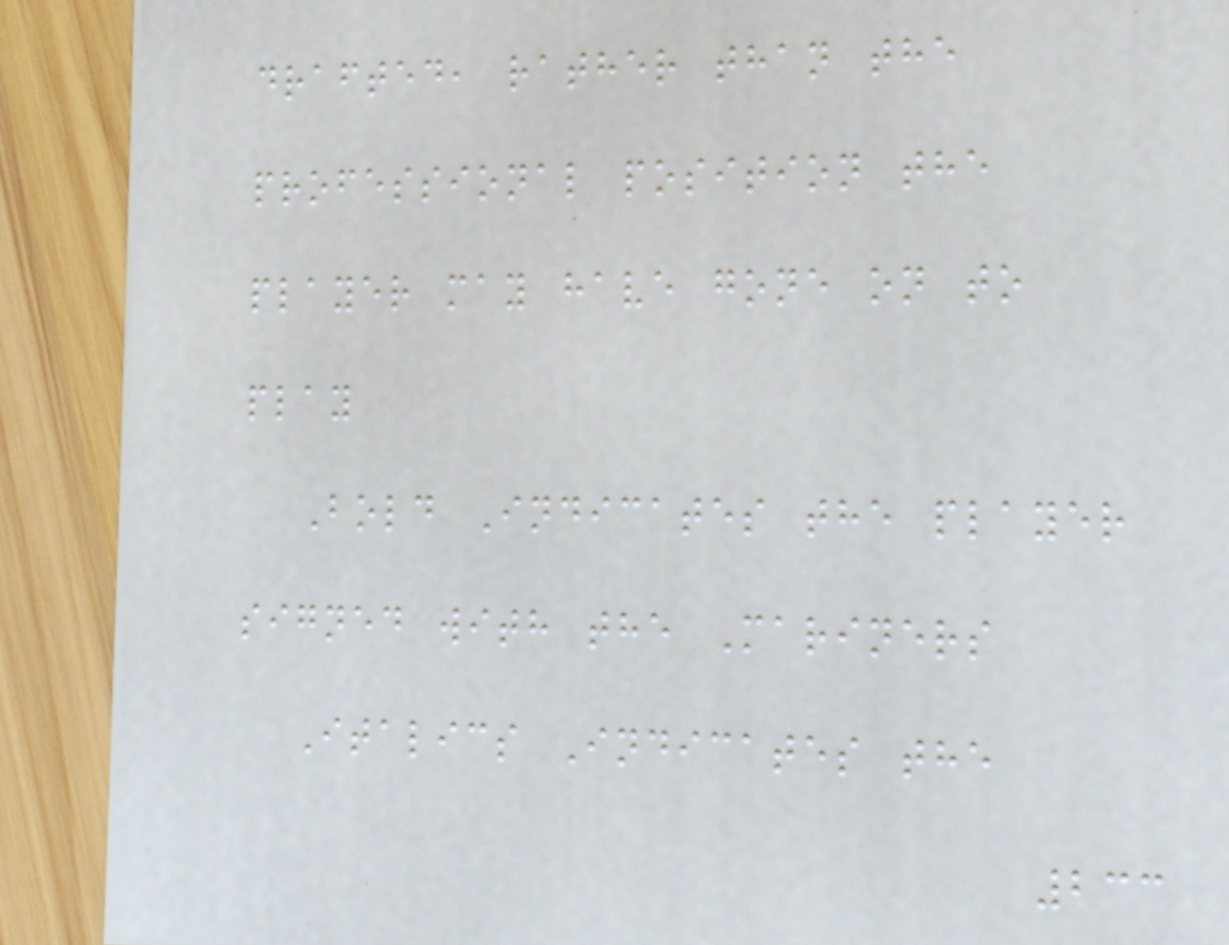drafted, rather than the
professional position the
player may have gone on to
play
Bold Indicates the player
signed with the Mariners
Italics Indicates the
233
